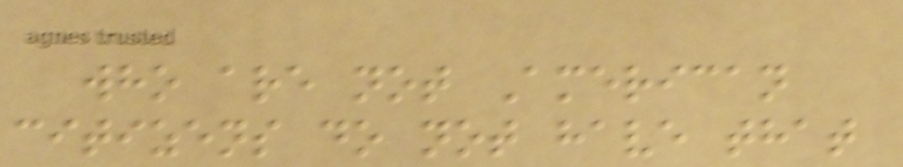who are not American
citizens do not have that
